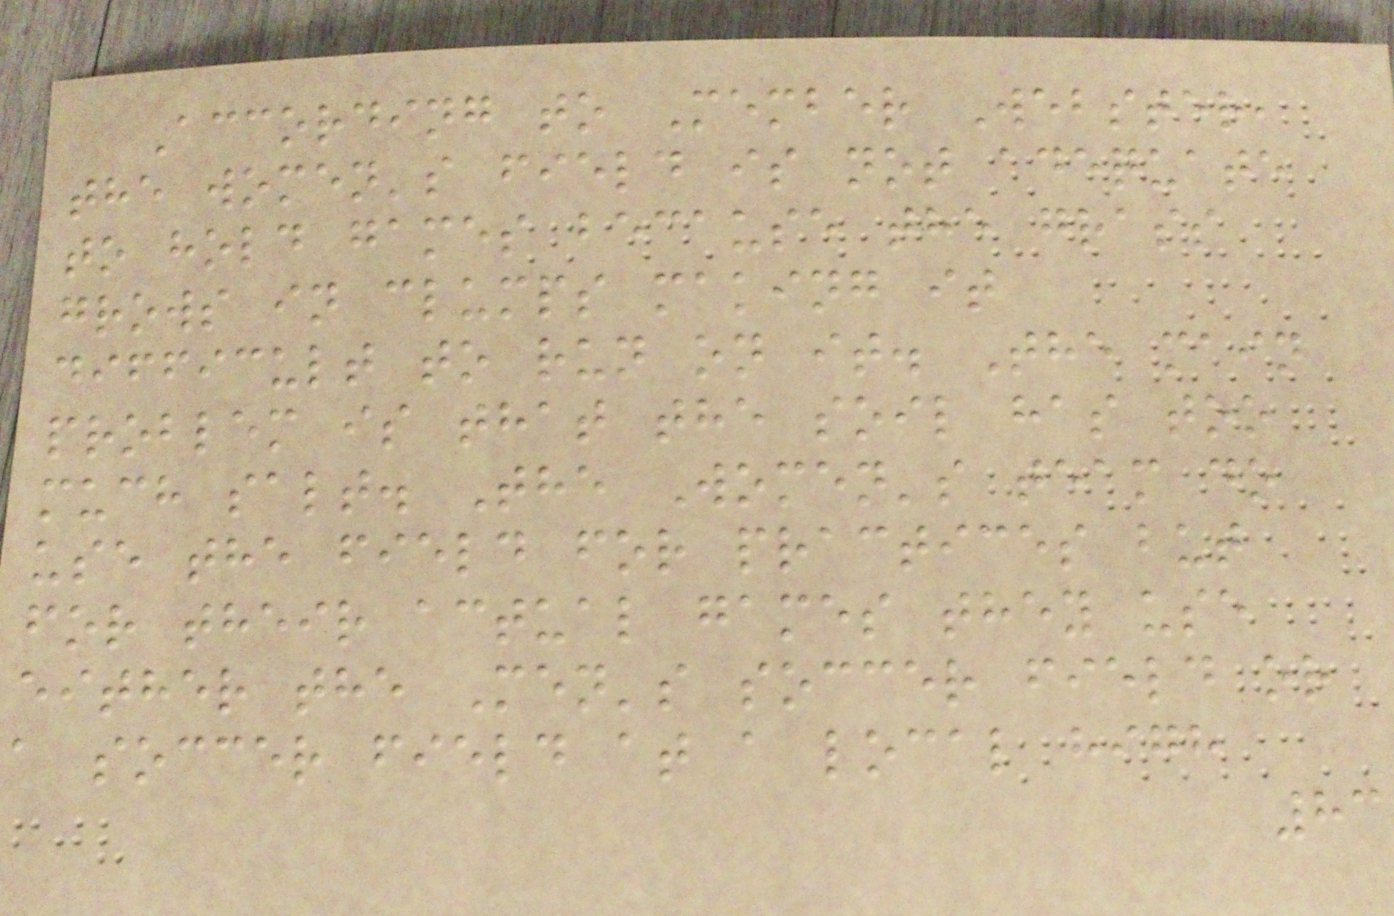According to Member Webster,
the women's field is not adequate
to hold games because the grass
grows in clumps making it
difficult to run on it. The main
problem is that the soil has too
much salt. The Women's team do
use the field for practices but
for their actual games they use
either the Men's soccer field or
a soccer field at a local high
83
